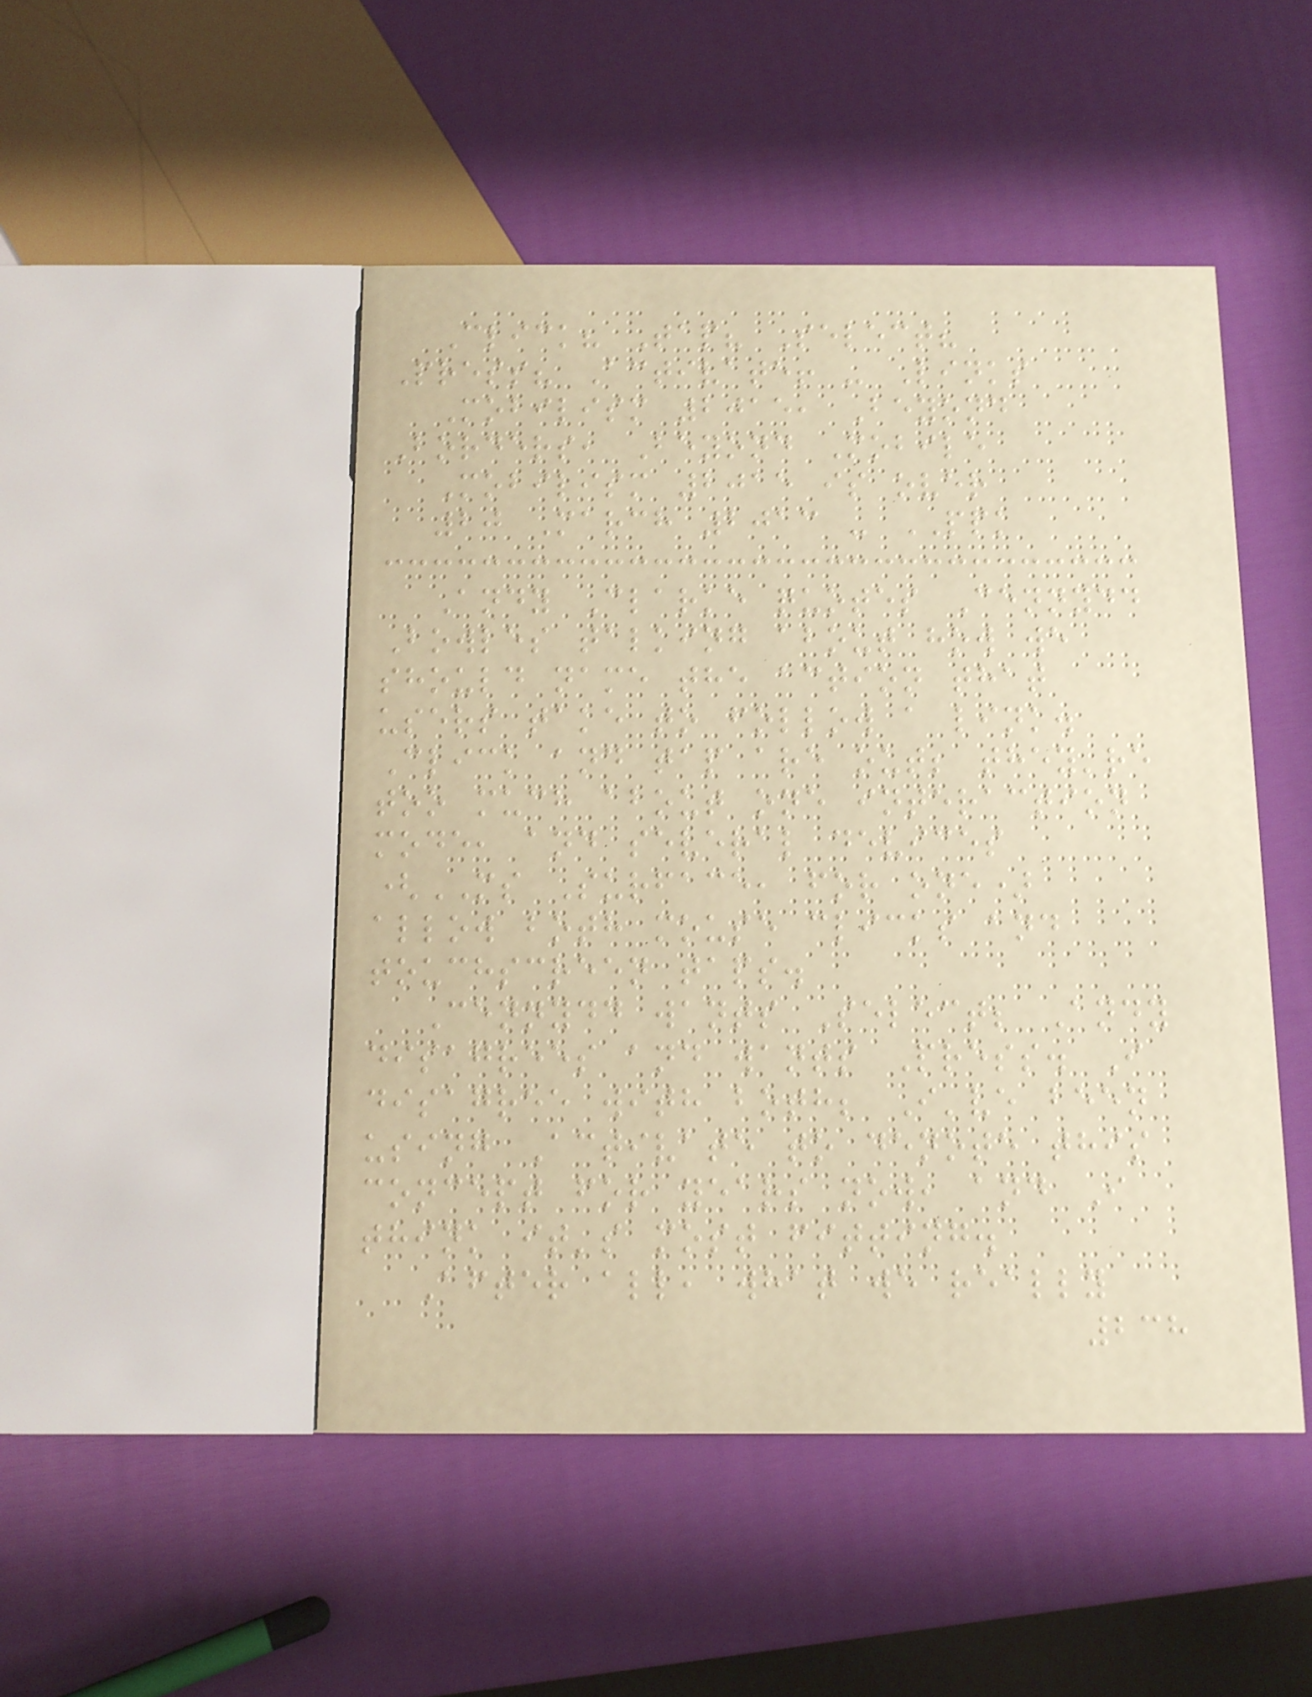Click? Tap? Select?
Press? Activate! - Links
Mobilism 2015, Beyond
Borders, Beyond Mobile
Mobilism 2015 is over
20 March 2013 - PPK
Andy Clarke quotes Cennydd
Bowles talking about how we
should name the action that
users take to follow a link.
Click and tap are out; they're
too much about one interaction
mode, and several devices
(MS Surface, for one)
allow both mouse clicks and
touchscreen taps.
Cennydd wants Select; Andy
disagrees and wants Press. I
disagree with both; I've been
using Activate to denote this
concept for years now, and I
think it's most fitting.
After all, what we really
238
